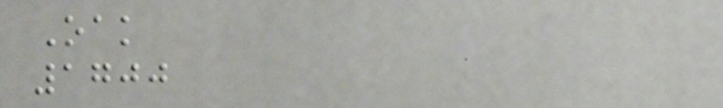Oak
1700
